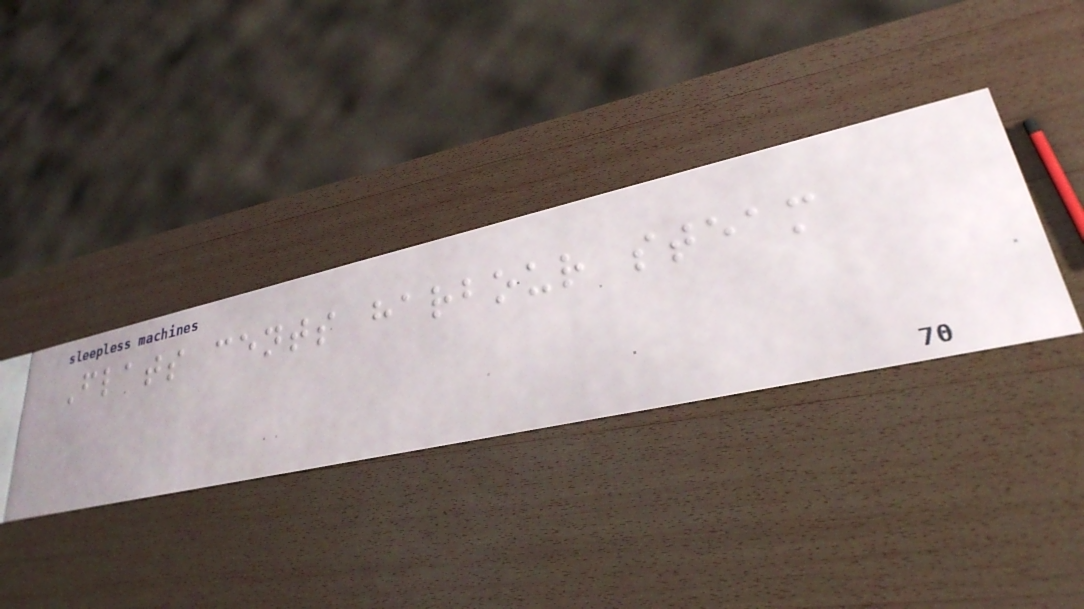Flats cents harbour steam
